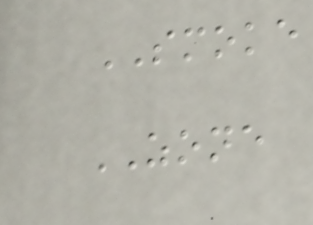SMOKE
ZONE
